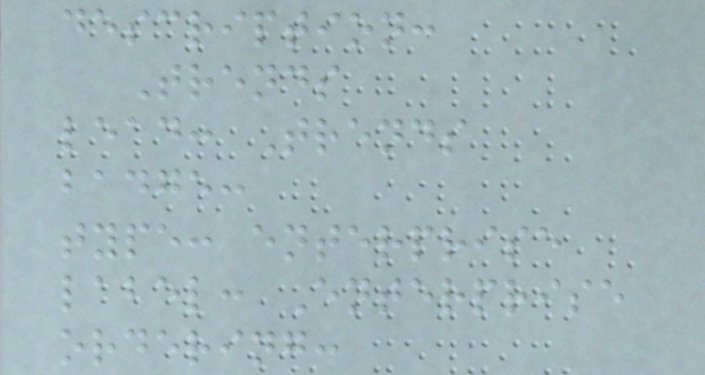description:
Trends
lead: Trends
badge:
type: enterprise
label: Enterprise
ordering:
